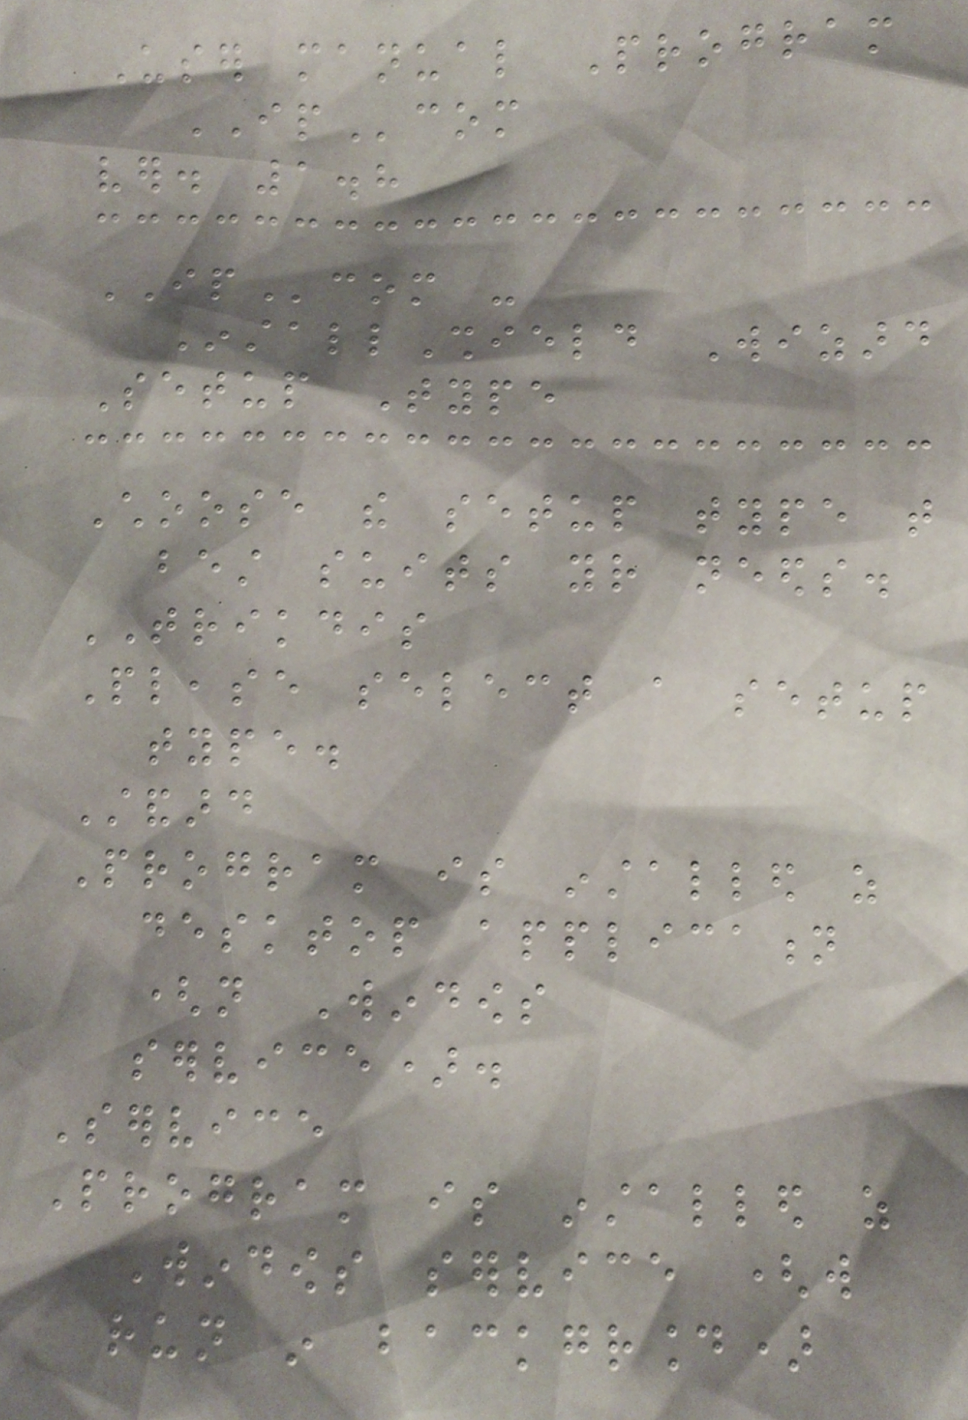User manual Program
IPcom
ver. 1.8
IPcom -
InstallShield Wizard
Setup Type
Choose the setup type that
best suits your needs.
TRIKDIS
Please select a setup
type.
Standard
Program is installed as
desktop application
(not Windows
service).
Service
Program is installed as
Windows service (will
run in background)
